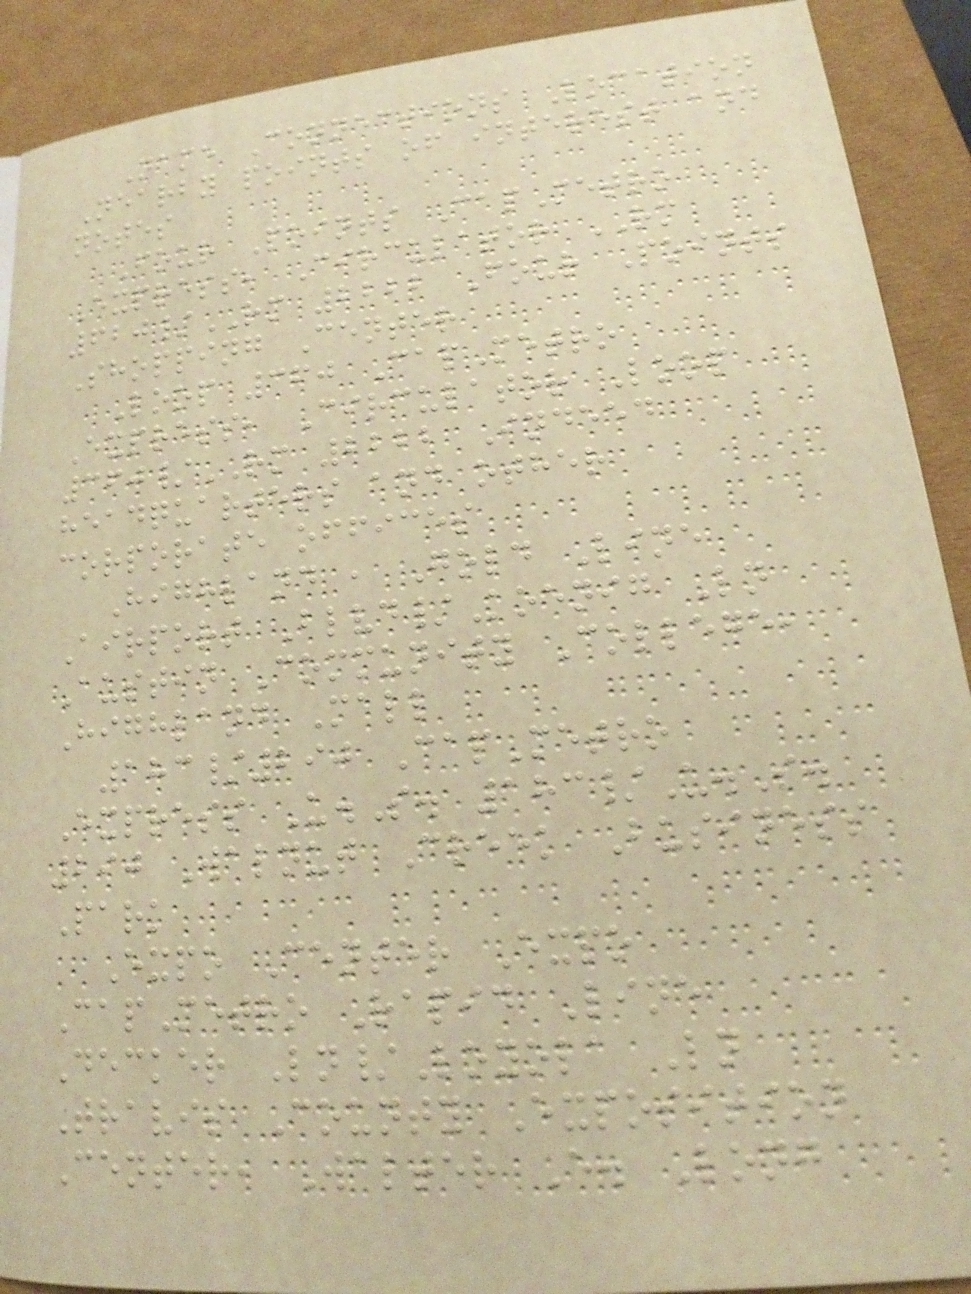Name Connections Location
Nearby points of interest and
notes
Four Points CapMetro
Express, Circulator RM
620/RM 2222 Four Points
Shopping Center
Loop 360 CapMetro
Express, Circulator Loop
360/RM 2222 Indeed
headquarters and other
corporate offices
Highland , Gold Line
Airport Blvd/Koenig Ln
Austin Community College,
Highland Mall
183/290 CapMetro
Express U.S. 183/U.S.
290 Walnut Creek Business
Park
Expo Center Expo
CapMetro Rapid Line
Decker Ln/Loyola Ln
Travis County Exposition
Center, Walter E. Long
